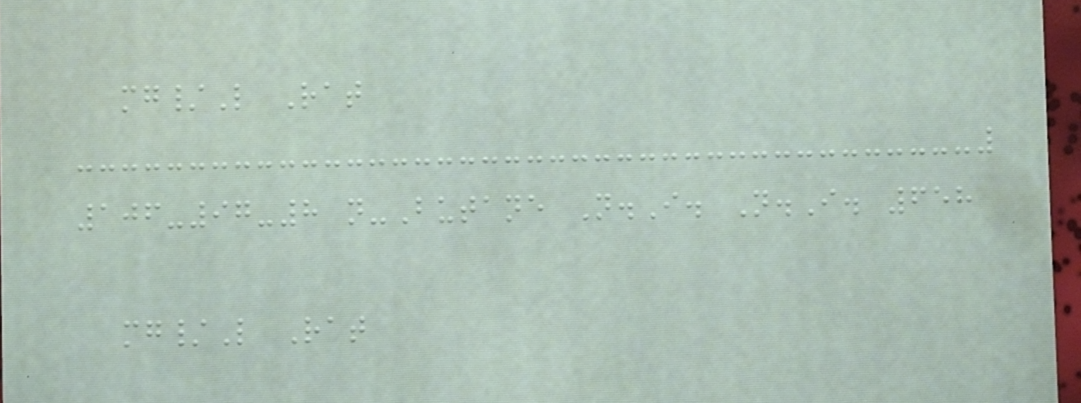mg/L Rat
106-97-8 n-Butane N.I. N.I. 658
mg/L Rat
